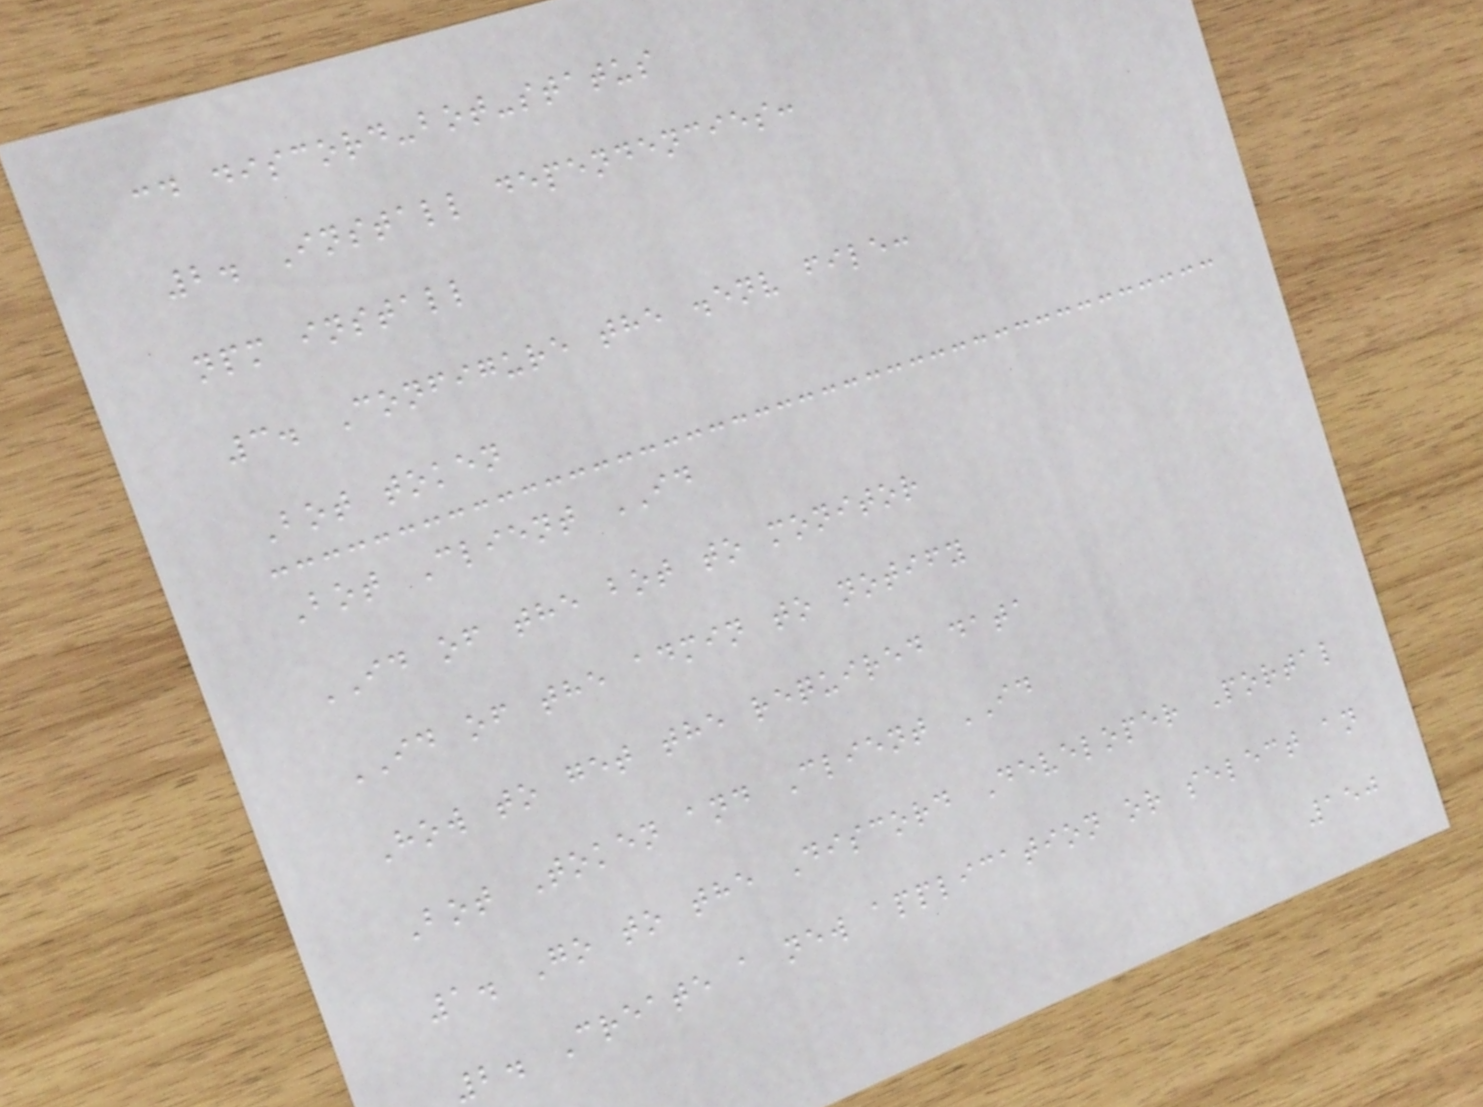cd discord-bot-status
2. Install dependencies:
npm install
3. Configure the .env file:
Bot token
Bot Client ID
ID of the bot to monitor
ID of the admin to notify
How to get the required data
Bot Token and Client ID
1. Go to the Discord Developer Portal
2. Create a new application or select an
150
